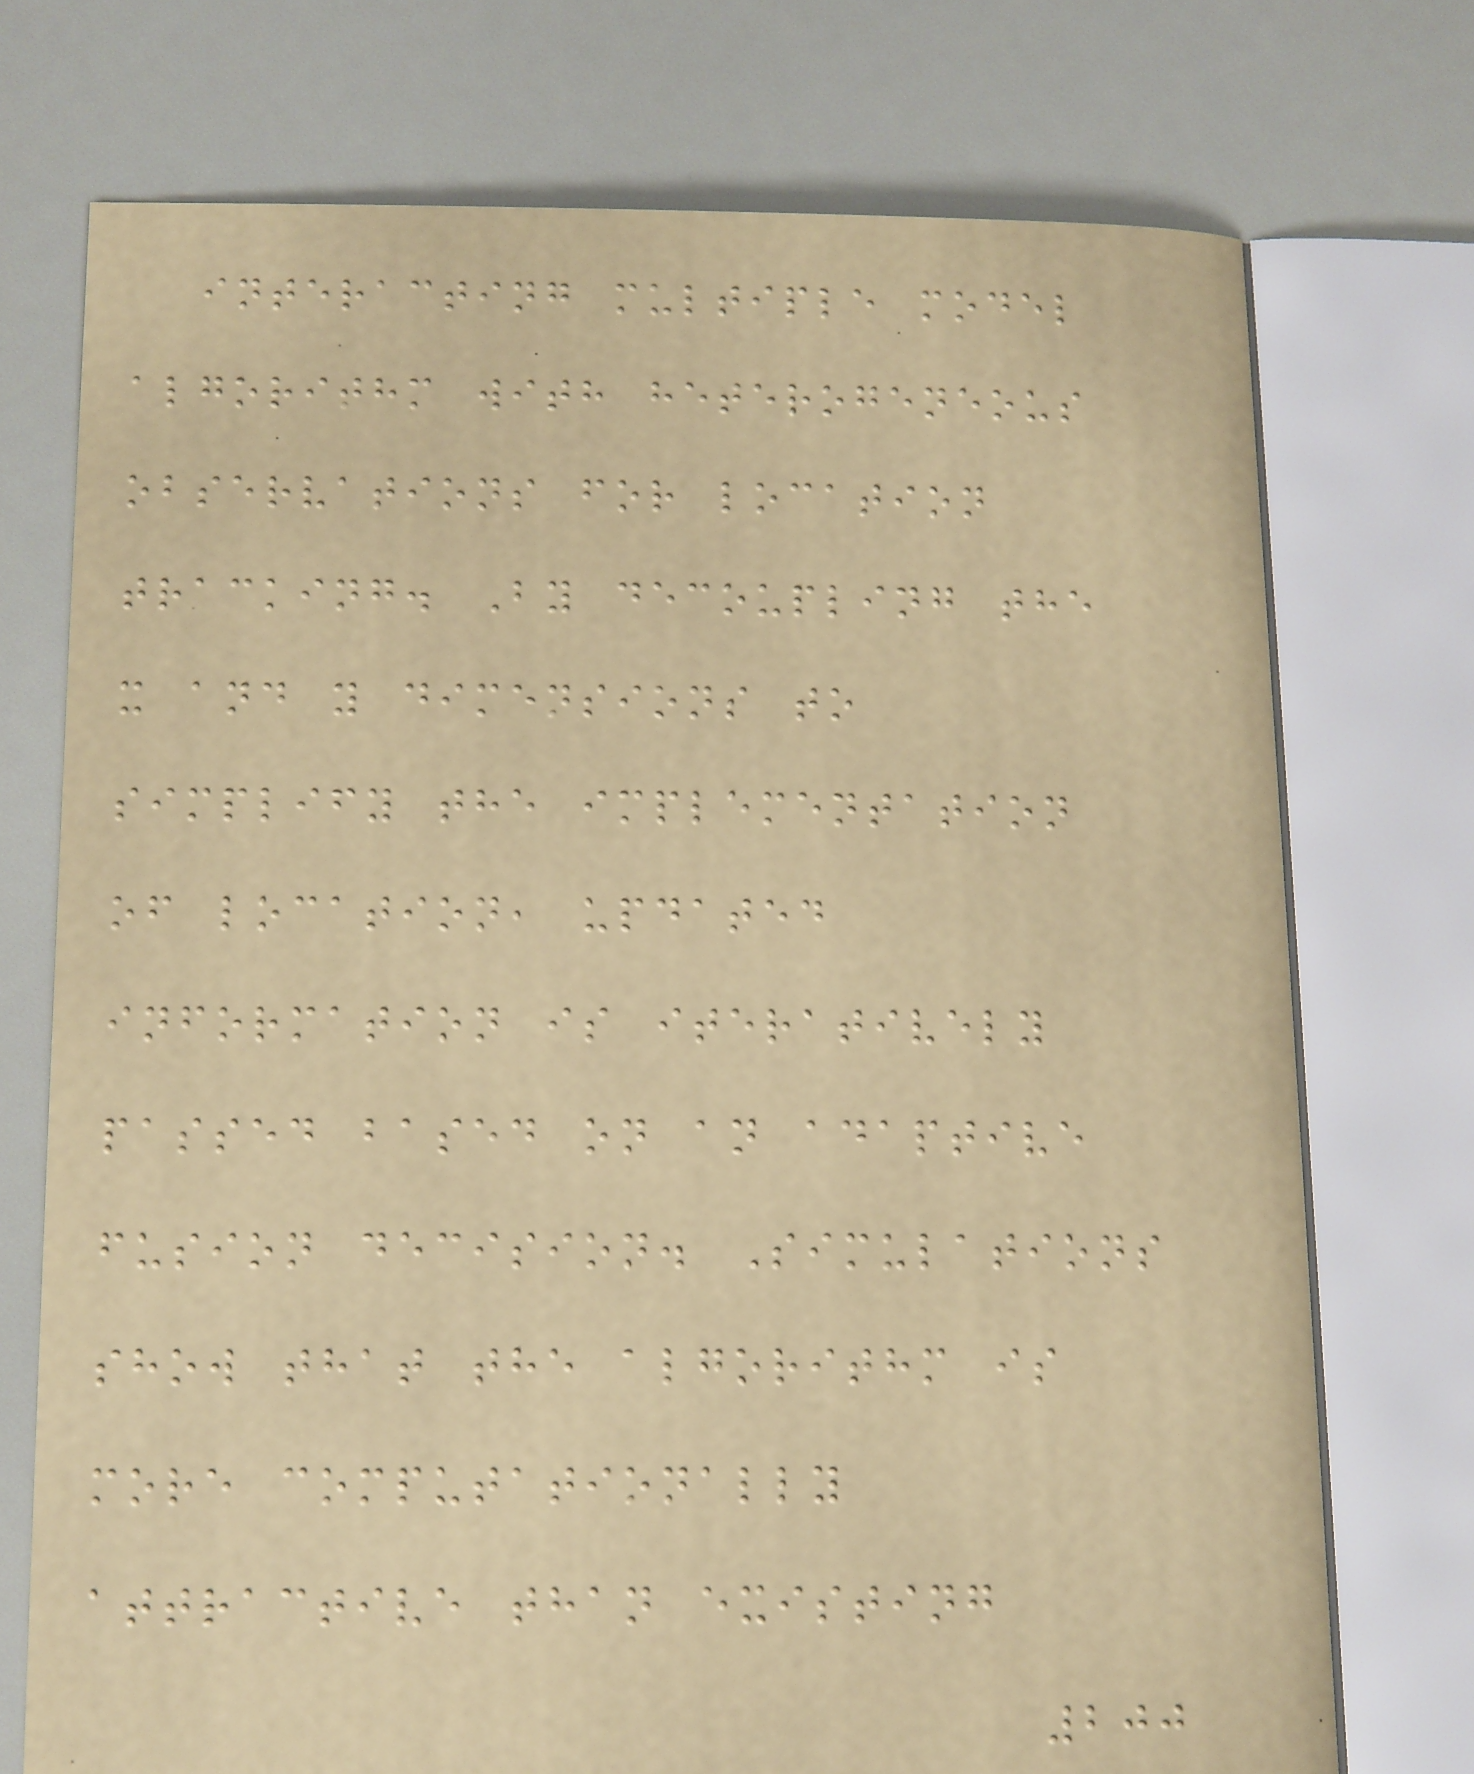interacting multiple model
algorithm with heterogeneous
observations for location
tracking. By decoupling the
x and y dimensions to
simplify the implementation
of location, updated
information is iteratively
passed based on an adaptive
fusion decision. Simulations
show that the algorithm is
more computationally
attractive than existing
200
